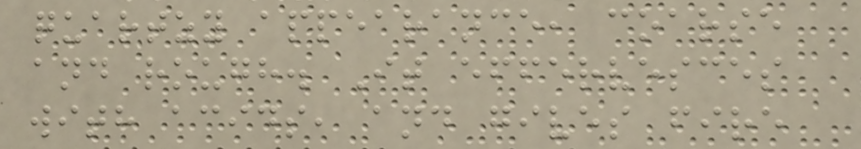quartzy appearance, coarse
and rough. It effervesces
with acids, and gives fire
